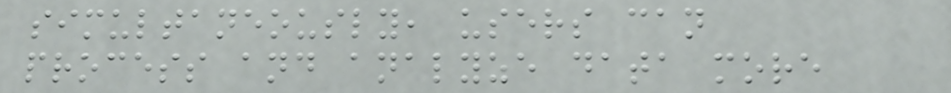simultaneously, users can
process and analyze data more
